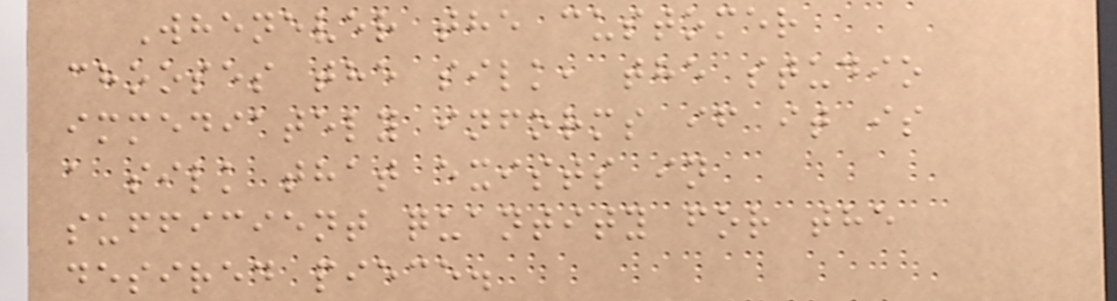Whenever the customer
chooses the silk, the studio
immediately informs if it is
a silk that exists in
sufficient quantity for the
desired piece.
